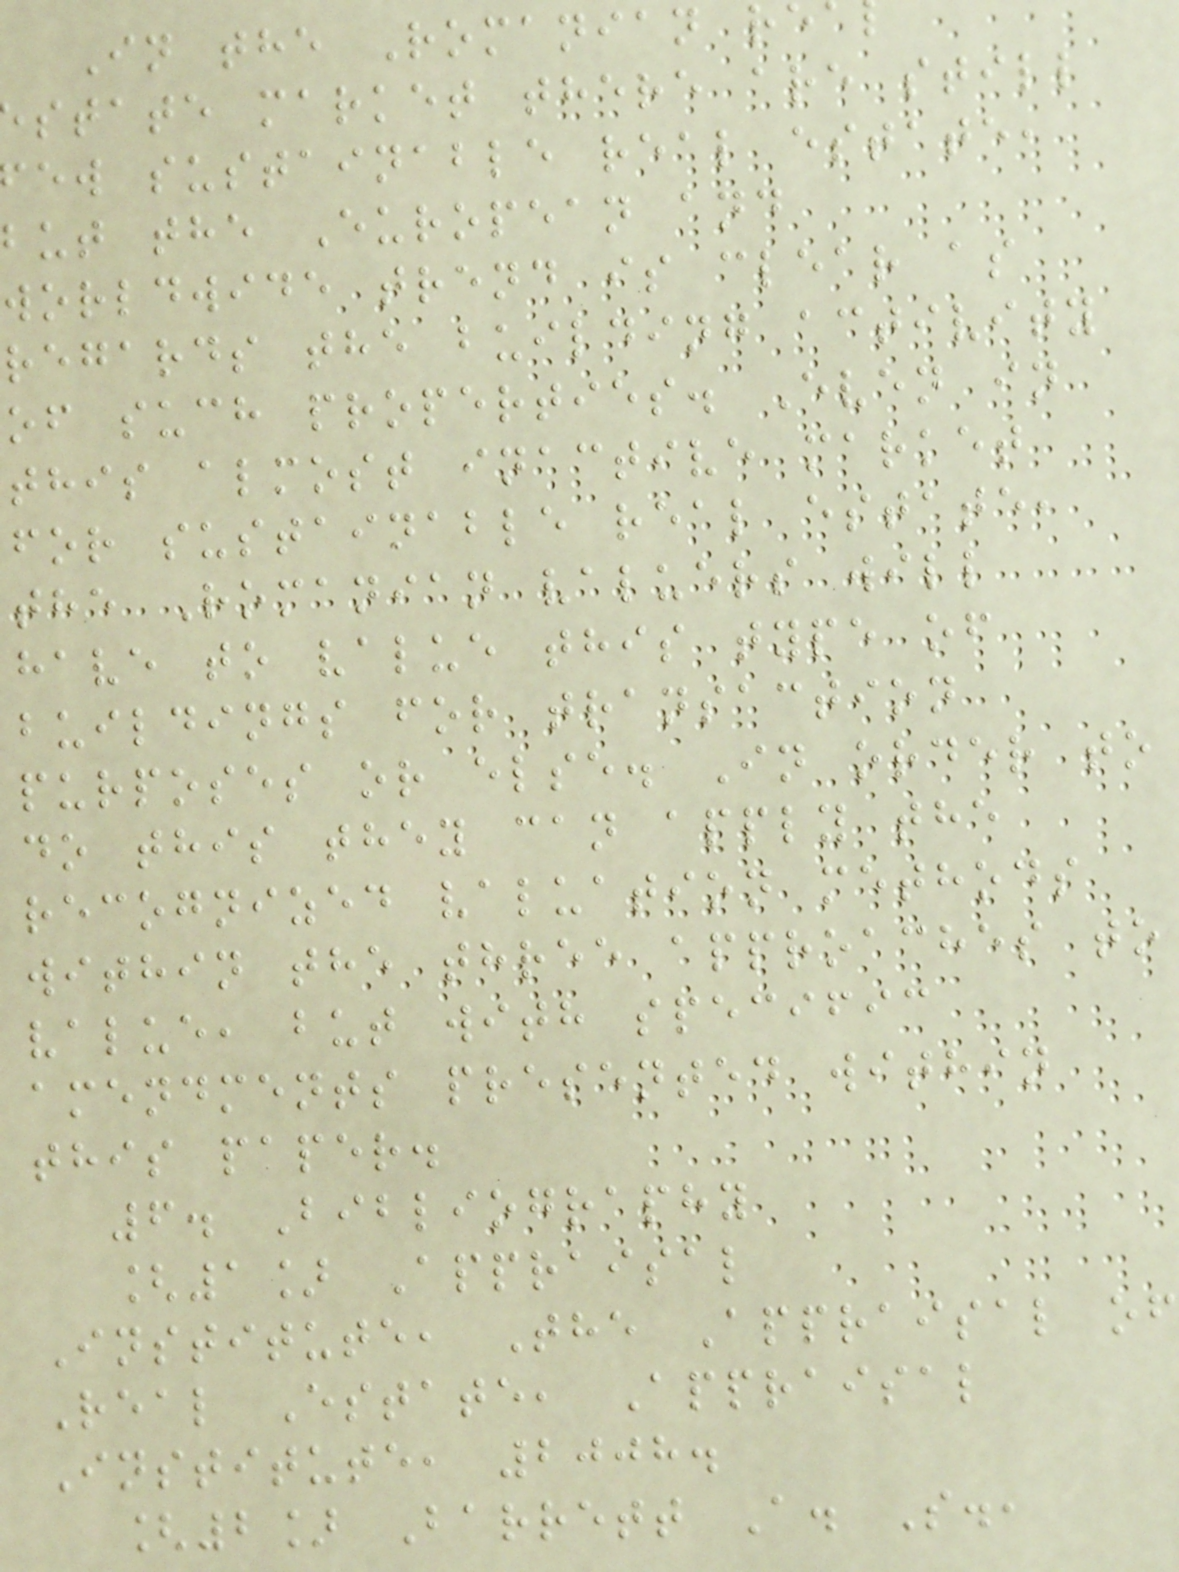In the Romanian r
state market there are still
ew sustainable real estate,
but the European and
worldwide trend is clear as
regards the building activity
of such properties. Even in
this almost inactive market
for sustainable real estate,
the Romanian valuers will
have to value this type of
buildings for transaction
purposes or else. In order to
do this they can apply the
recognized valuation methods
within the three approaches to
value, but with specific
amendments presented within
this paper.
6. Bibliography
[1] Appraisal
Institute, The Appraisal of
Real Estate, Appraisal
Institute, 2008.
[2] Barrett A. S.,
